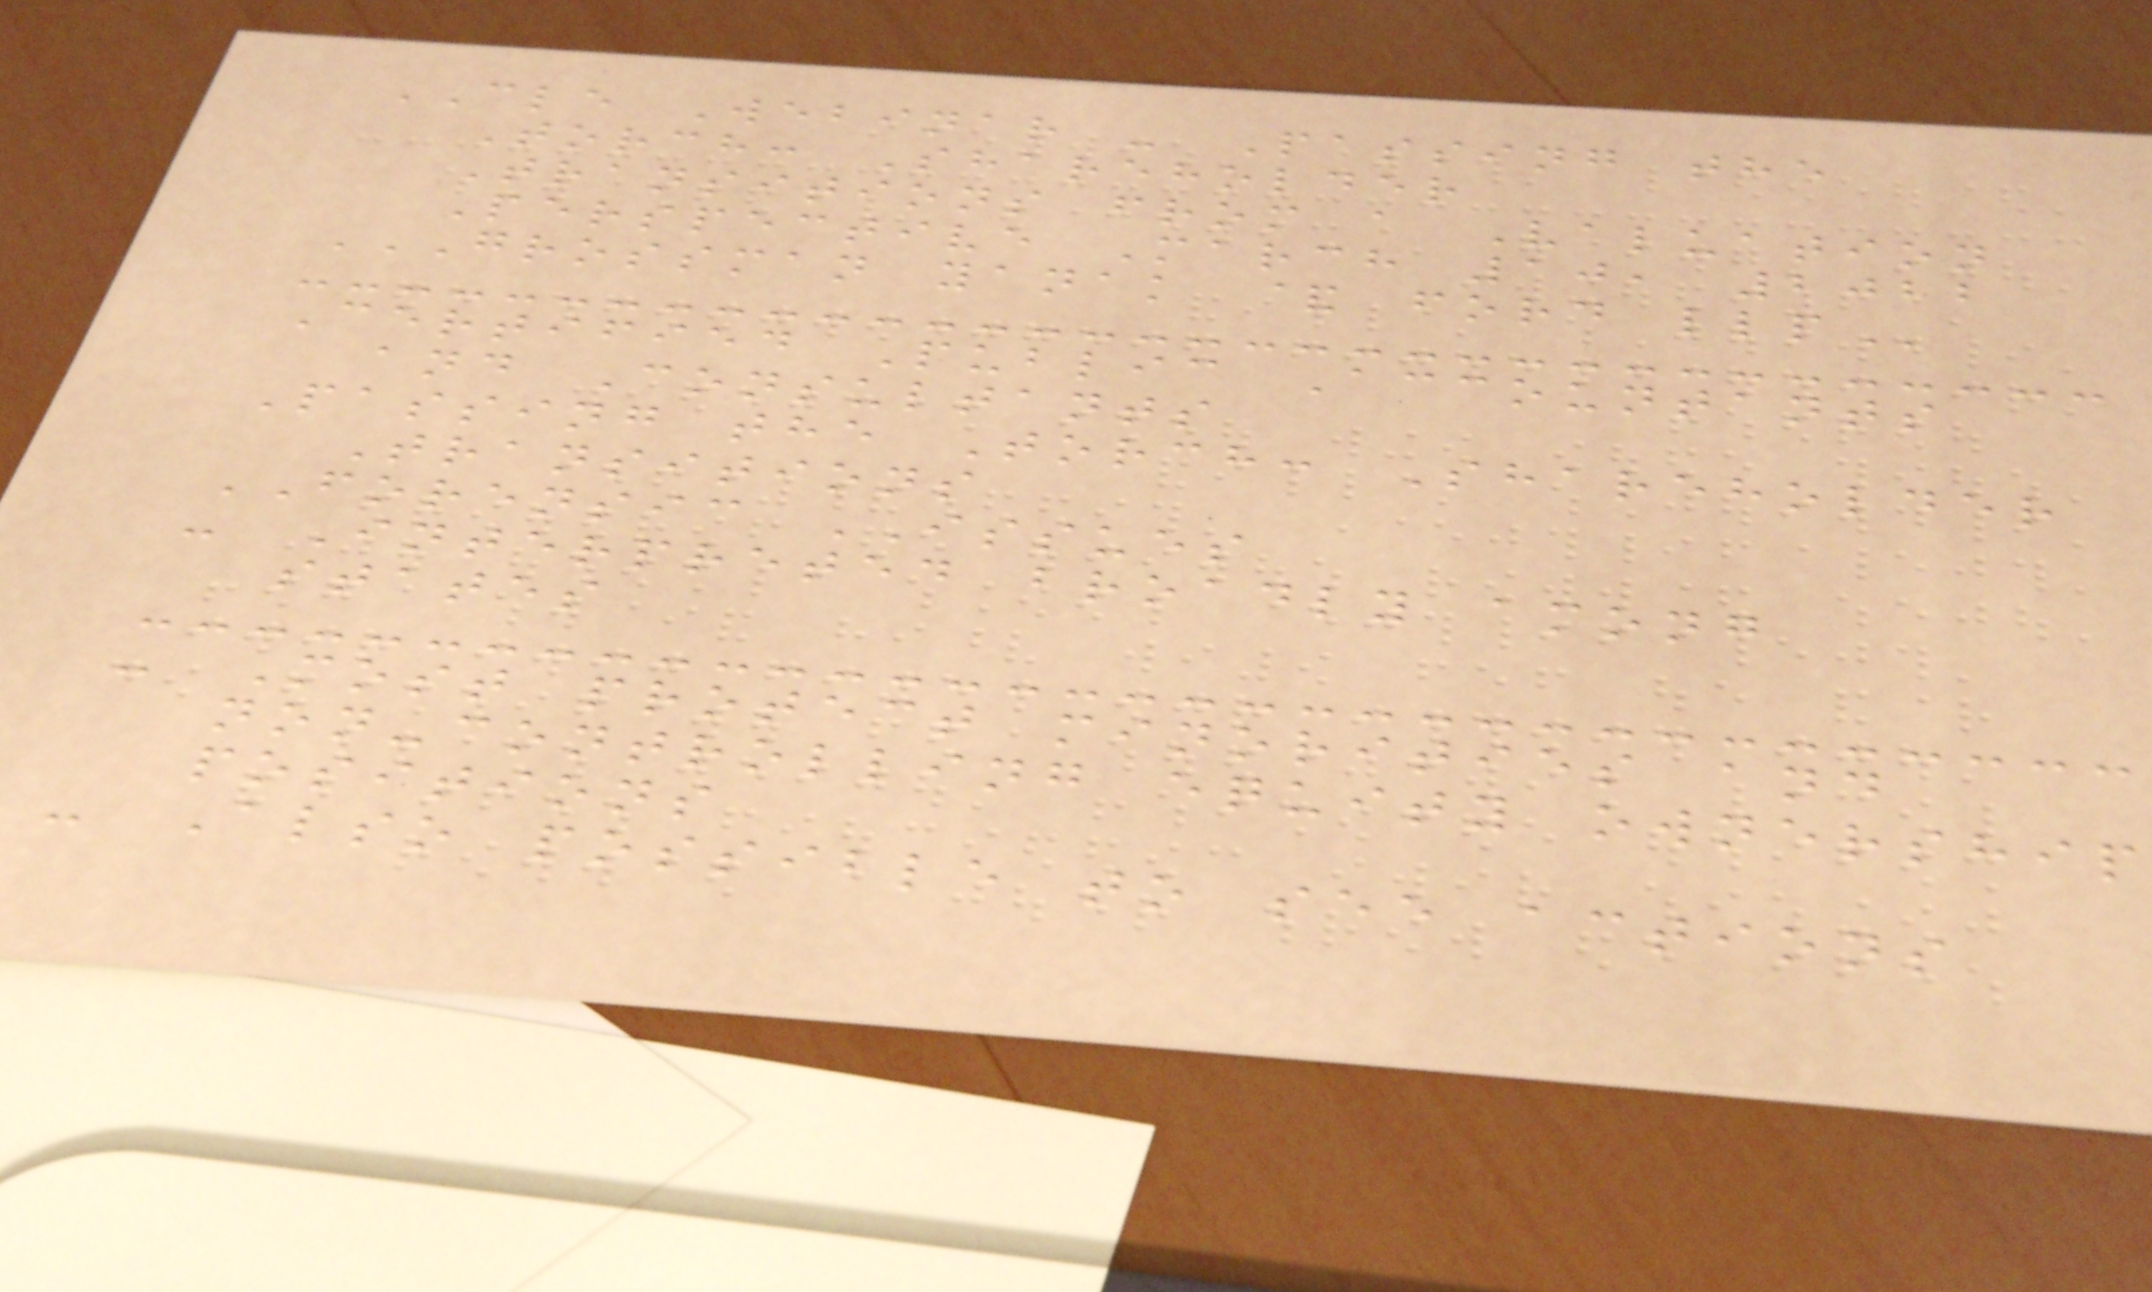CLE Webinar - Passing the
Torch: Shareholder
Transitions from a Valuation
Perspective March 10, 2022
GROSSMAN YANAK & FORD LLP
Certified Public Accountants
and Consultants
Passing the Torch: Shareholder
Transitions
FORENSIC ISSUES
- Interpreted broadly among
states
- Most protect minorities and
non-controlling equity ownership
positions
- Also possible to see actions
